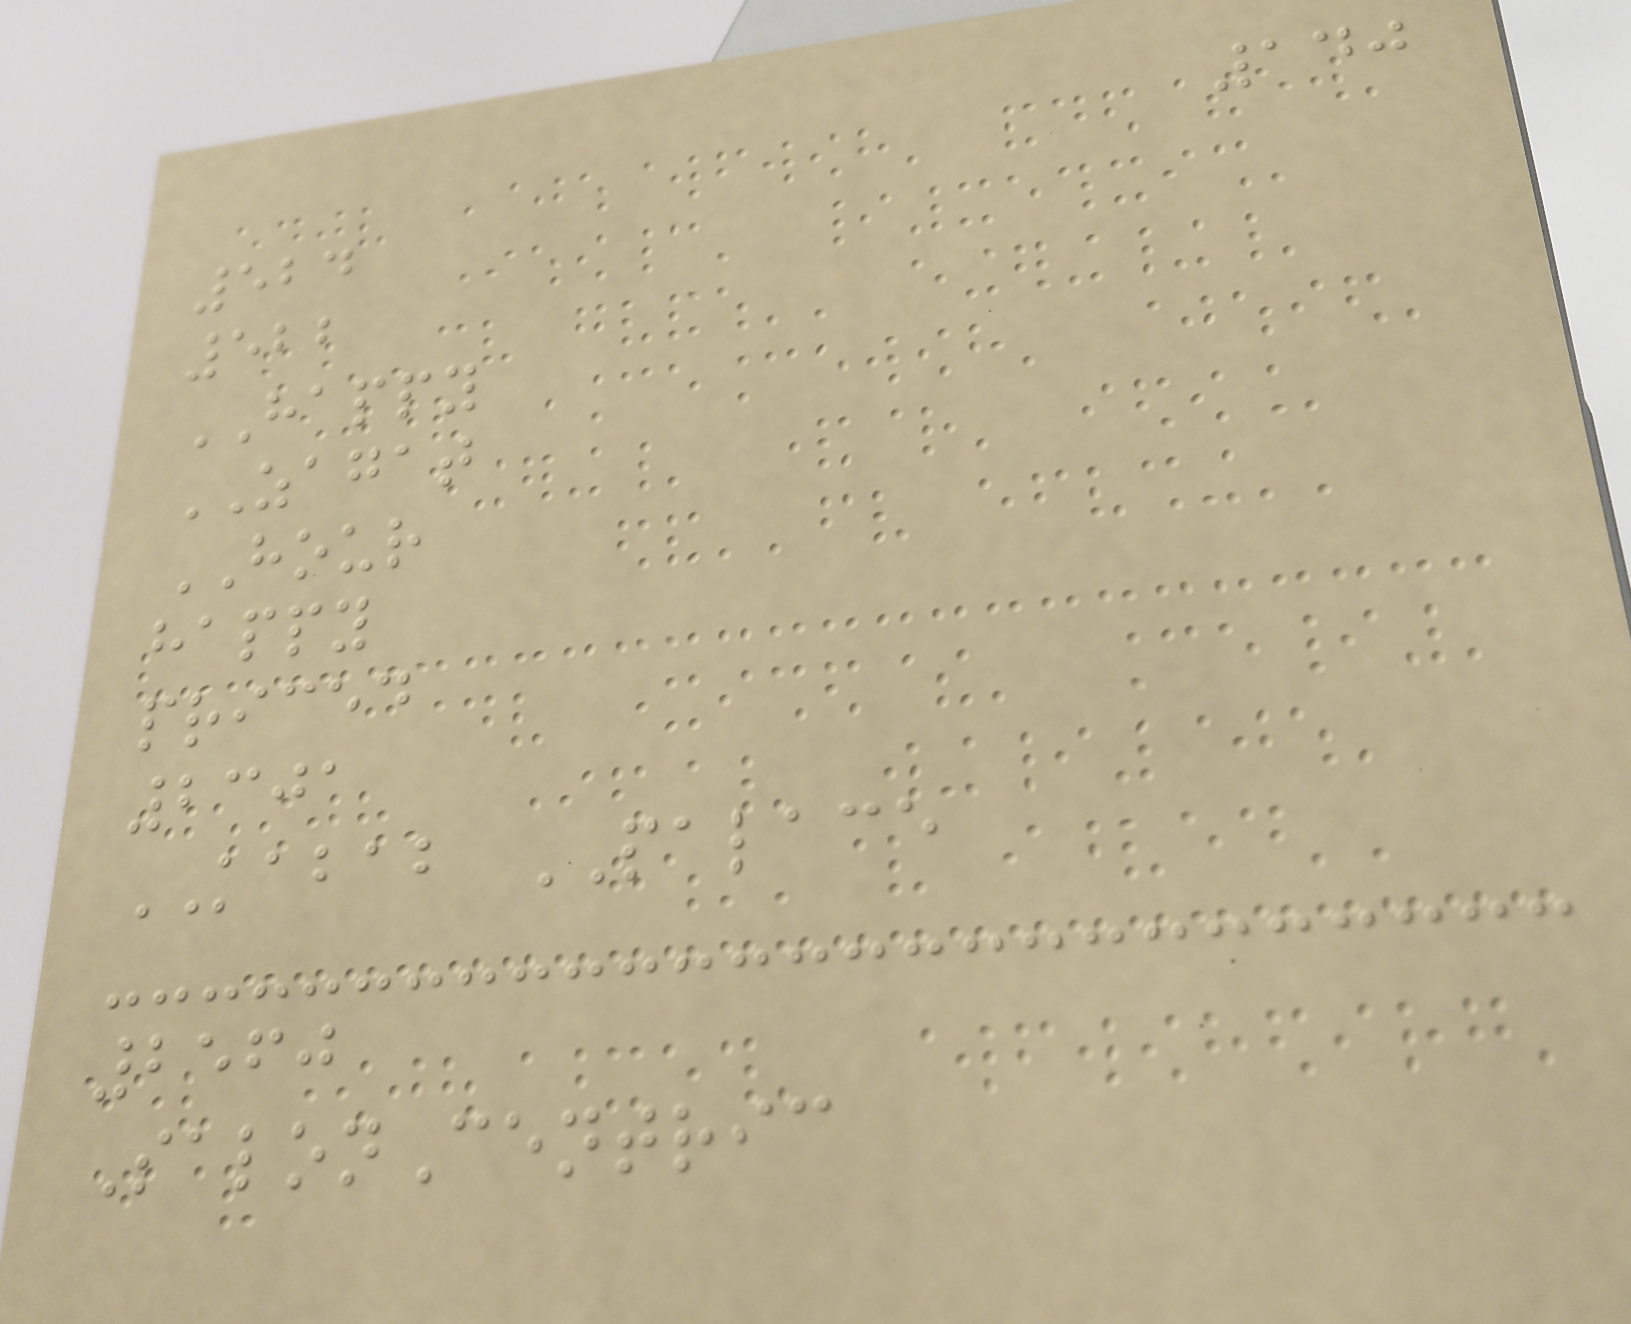140
524
522
HAPPY
ZAGAT
HOUR
happy
priced
2301
KABAB PALACE
2560
SalonCentric
